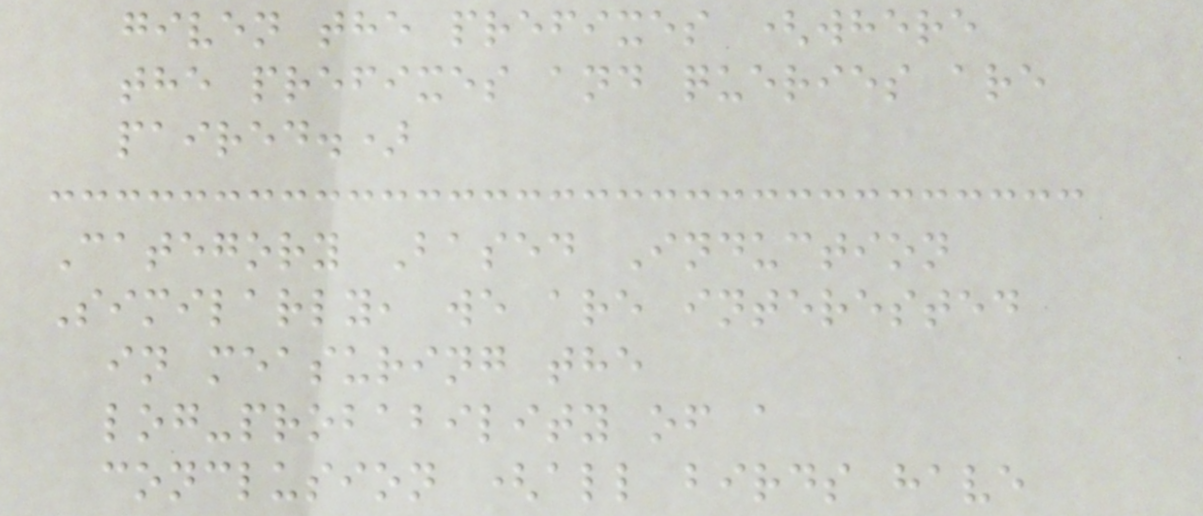given the prefixes (where
the prefixes and queries are
paired.)
Category Based Induction
Similarly, we are interested
in measuring the
log-probability of a
conclusion (all birds have
